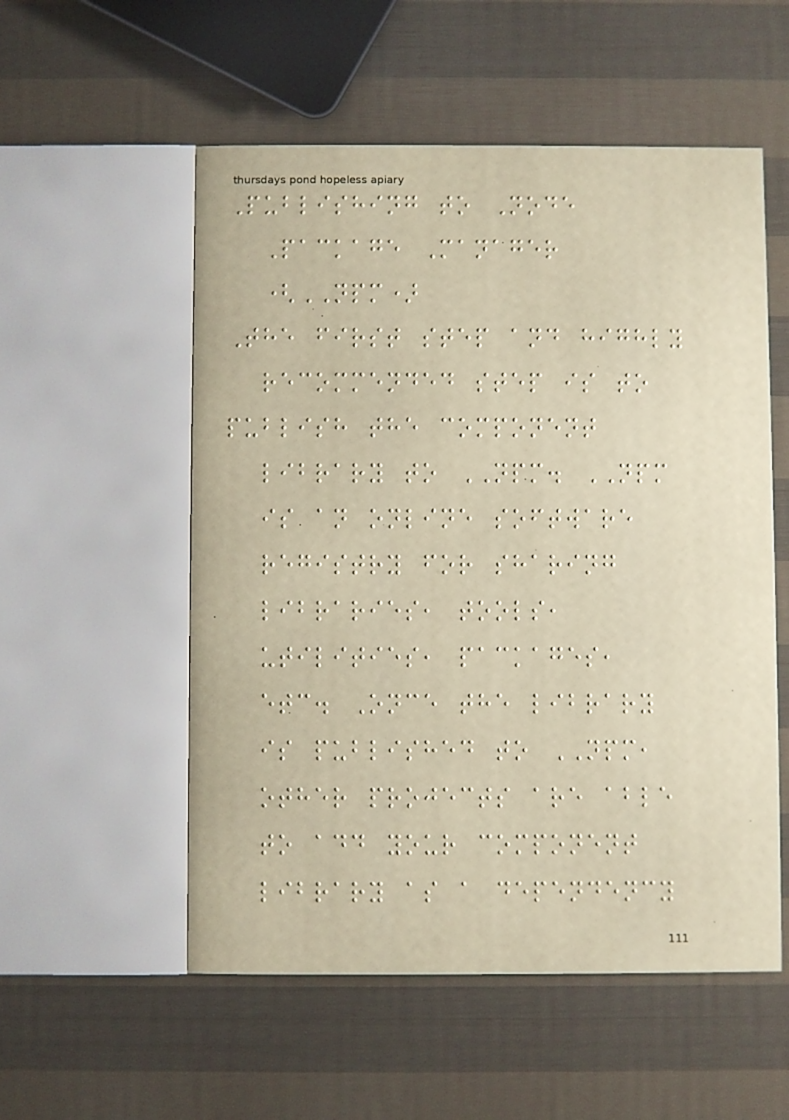Publishing to Node
Package Manager
(NPM)
The first step and highly
recommended step is to
publish the component
library to NPM. NPM
is an online software
registry for sharing
libraries, tools,
utilities, packages,
etc. Once the library
is published to NPM,
other projects are able
to add your component
library as a dependency
